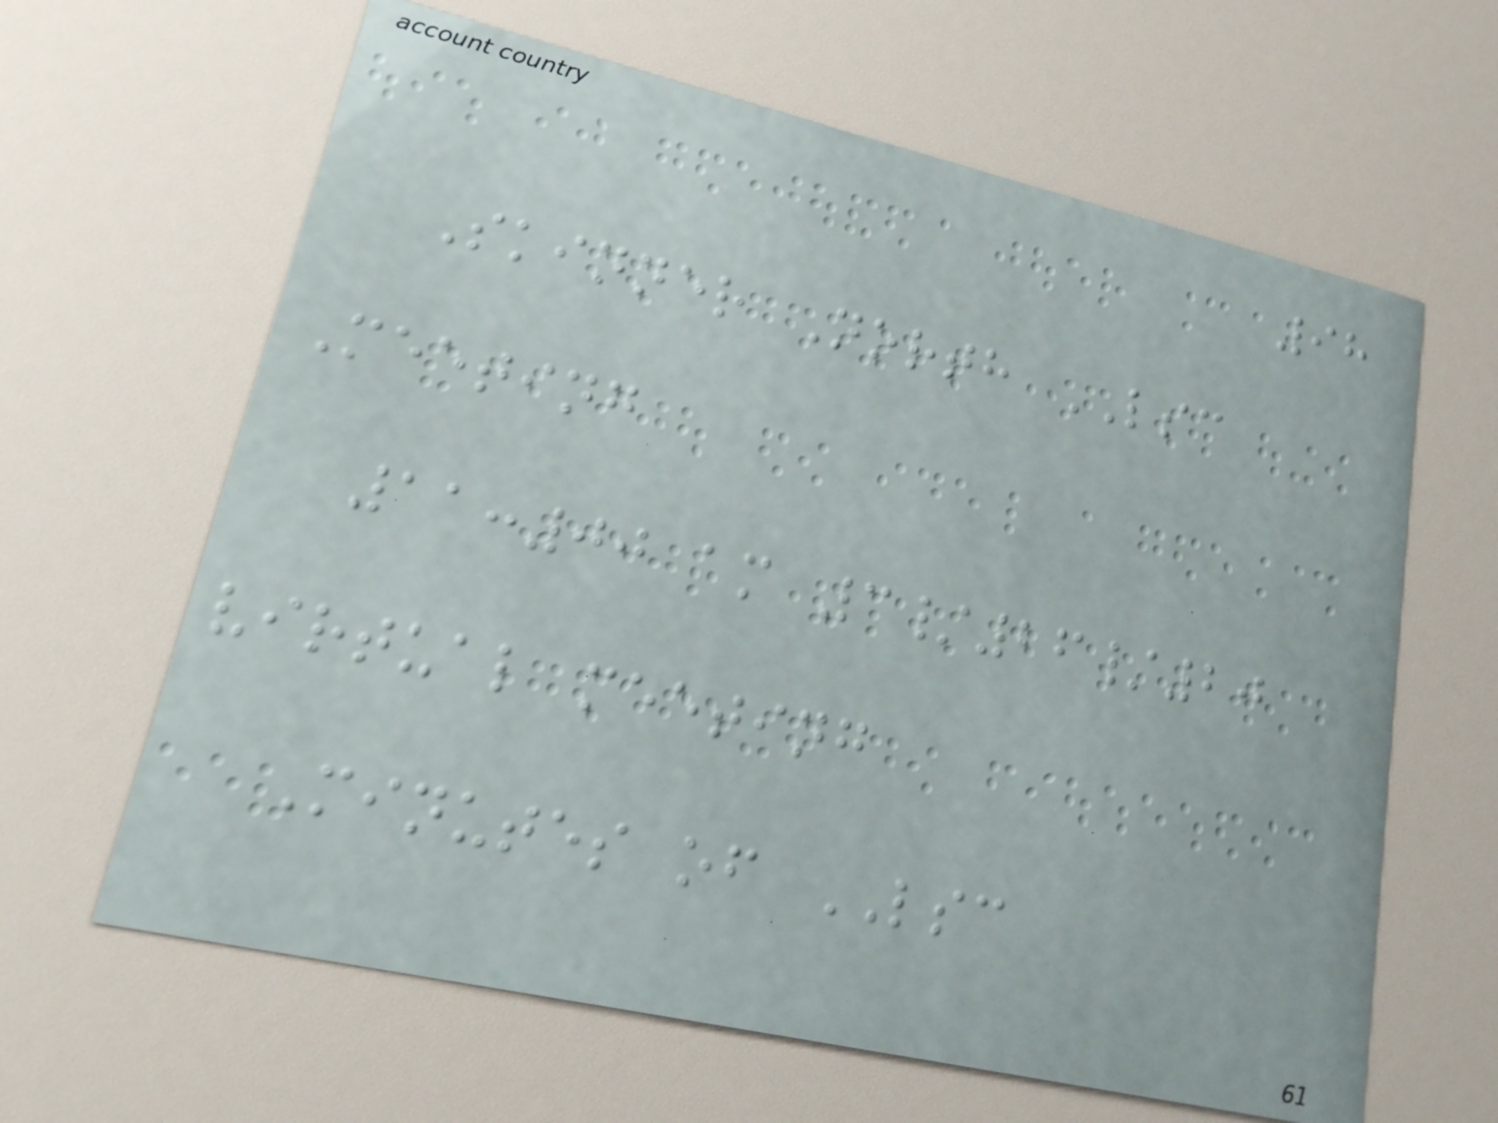98
Skinner North LSC
Meeting
11:00 am 3/26/20
virtual meeting
Minutes of LSC
